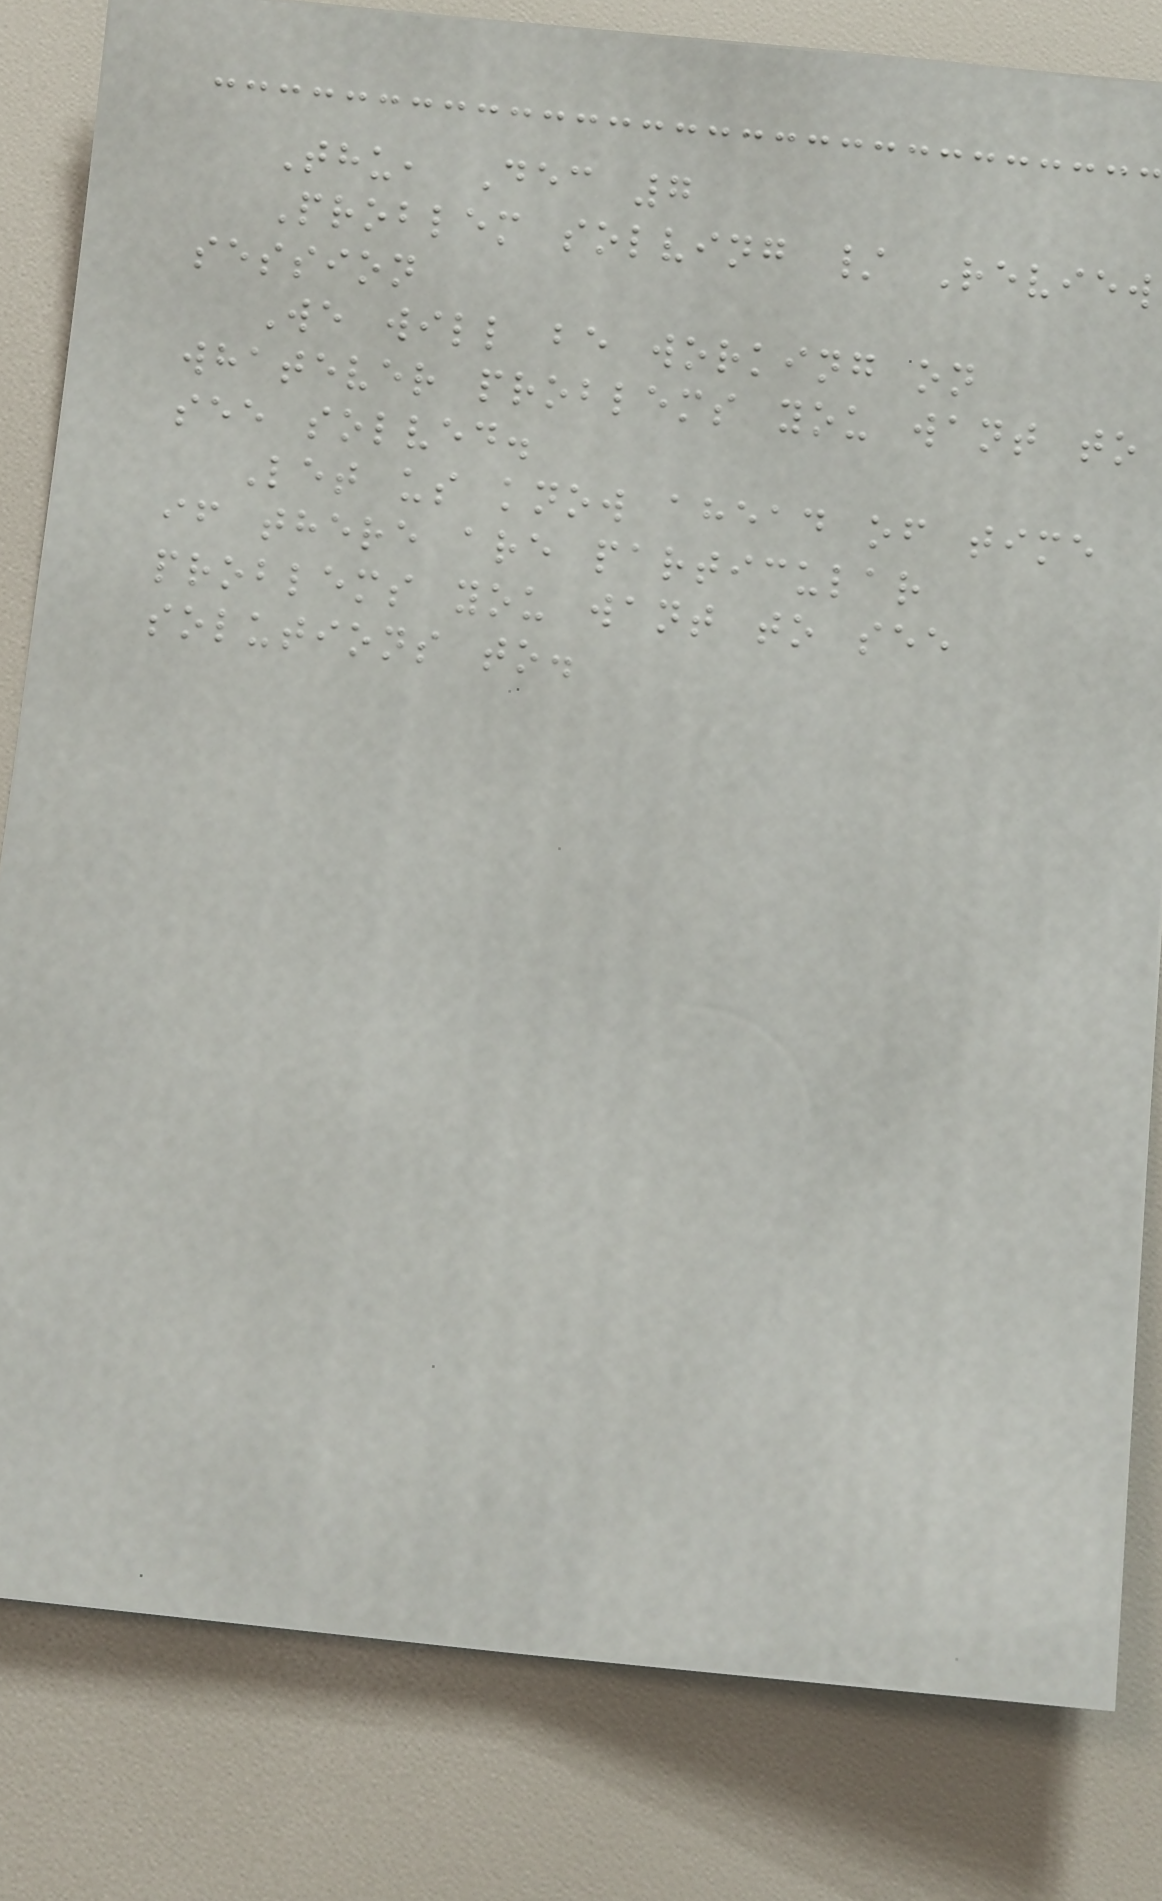Thu, Dec 7
Problem solving / Review
session
We will be working on
whatever problems you want to
see solved.
Let us know ahead of time
if there are particular
problems you want to see
solutions to.
